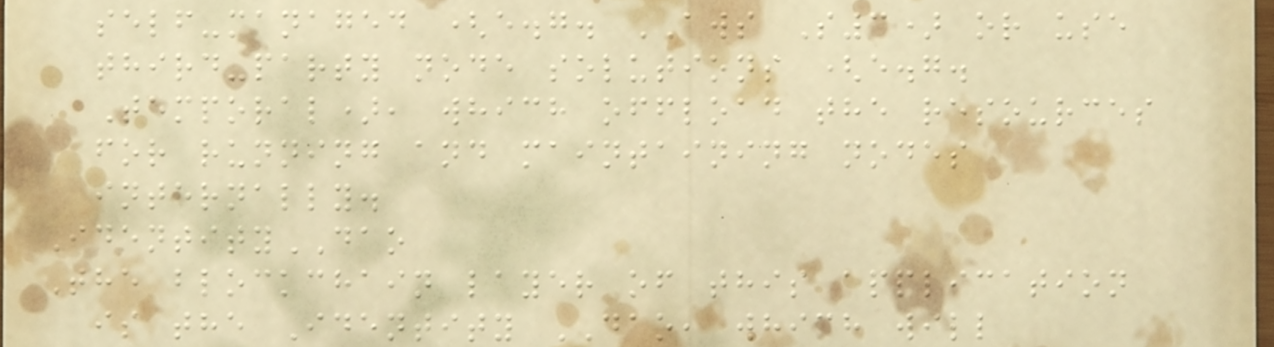self-managed (e.g. AWS S3) or use
third-party node solutions (e.g.
Temporal), which offload the resources
for running and maintaining nodes
internally.
IdentityDAO
The blockchain layer of this application
is the Identity DAO, which will
